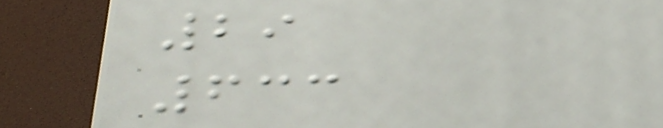29
633
